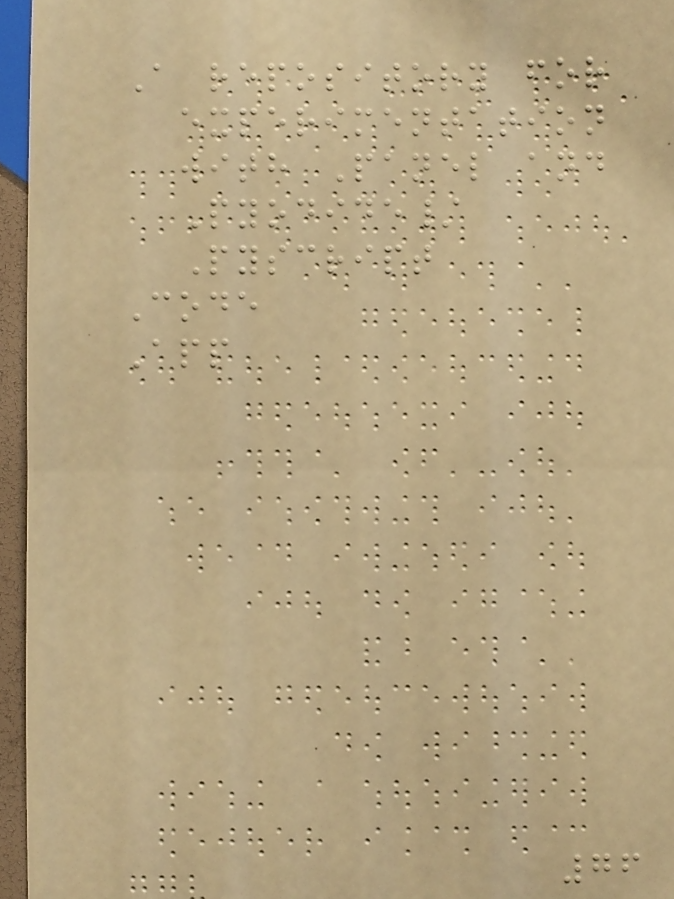A repository for
experimentation
with Panel and
Pyodide/
Pyscript
Code
App
76
